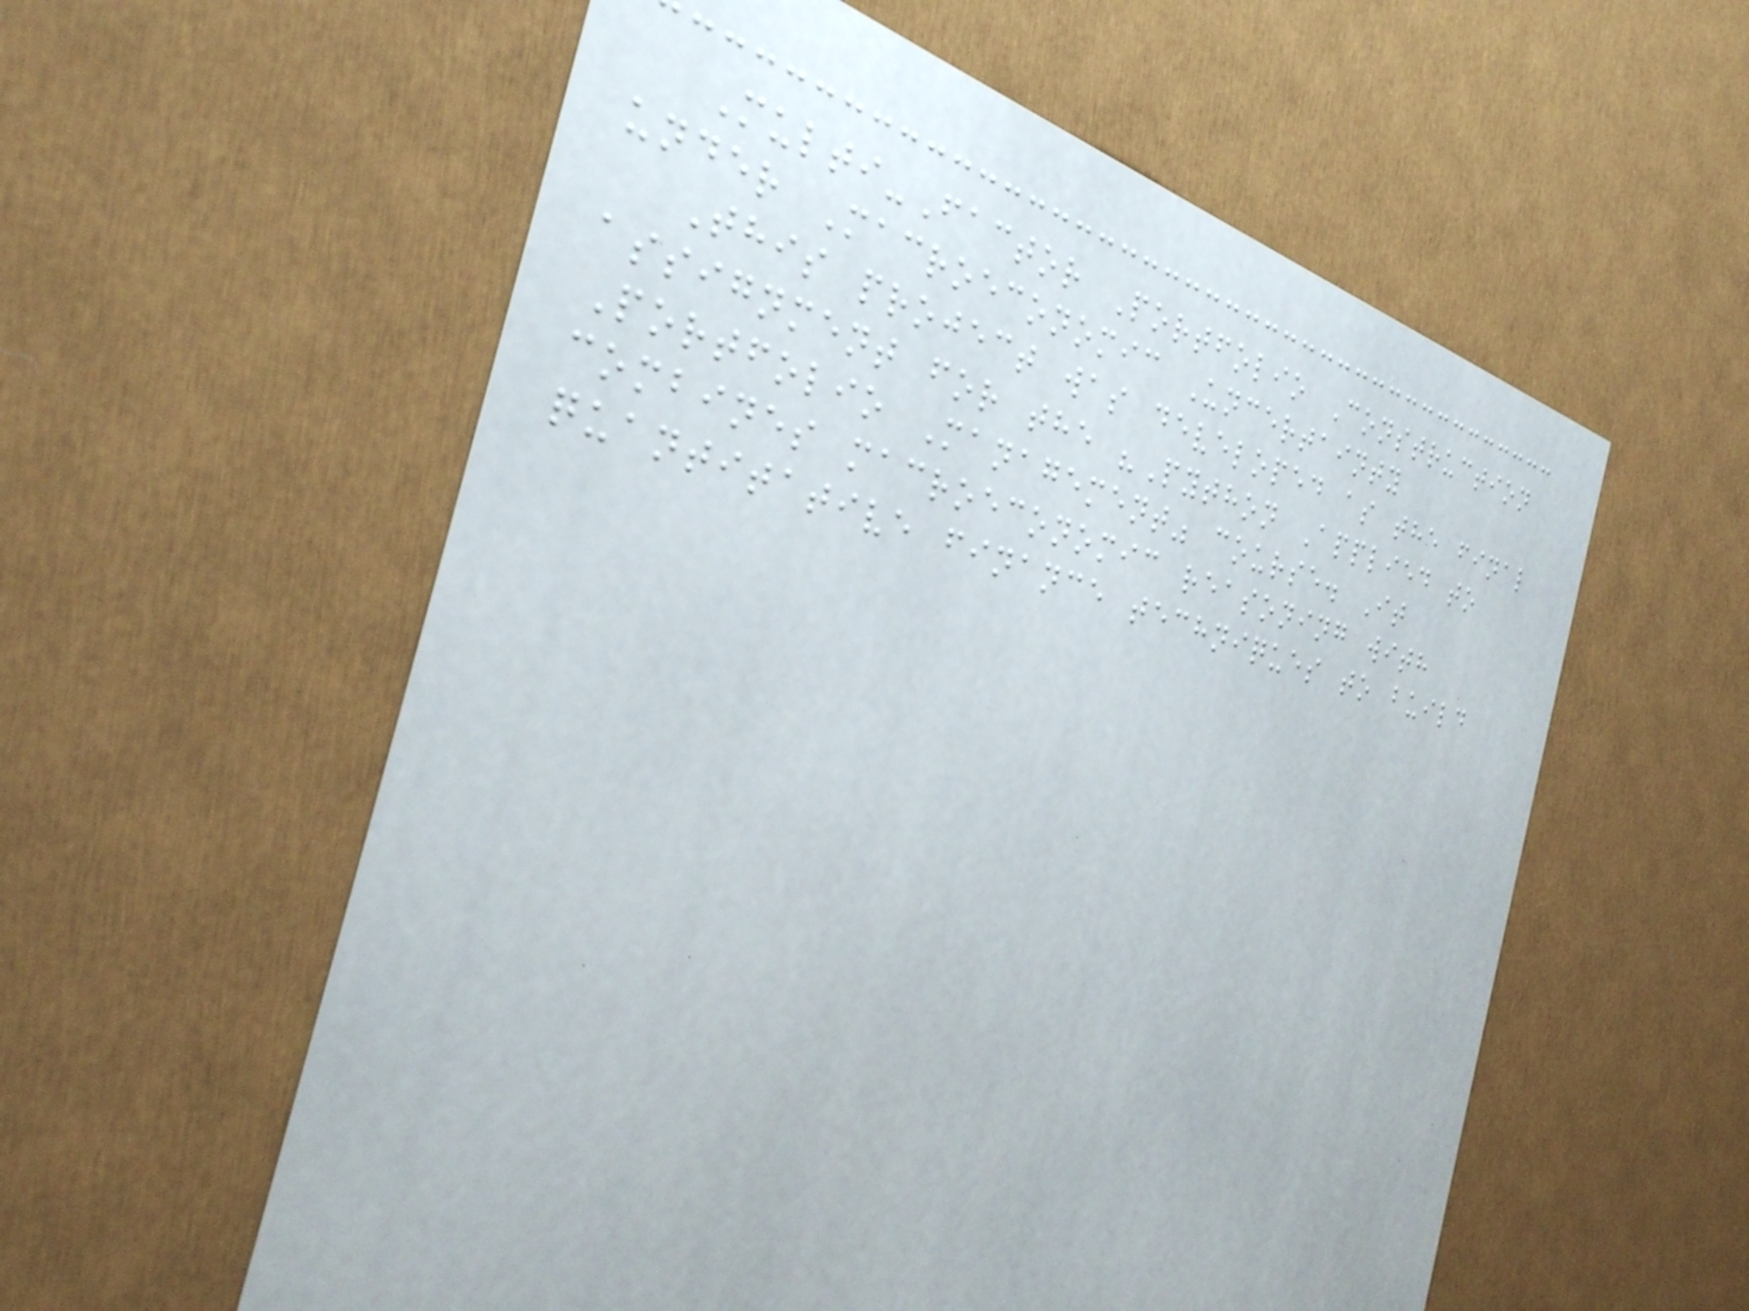Multi-Factor Portfolio Construction
under Macroeconomic Uncertainty
This project was developed as the final
assignment for the "Python Applied to
Portfolio Management" course. It
combines macroeconomic reasoning with
quantitative finance techniques to build
